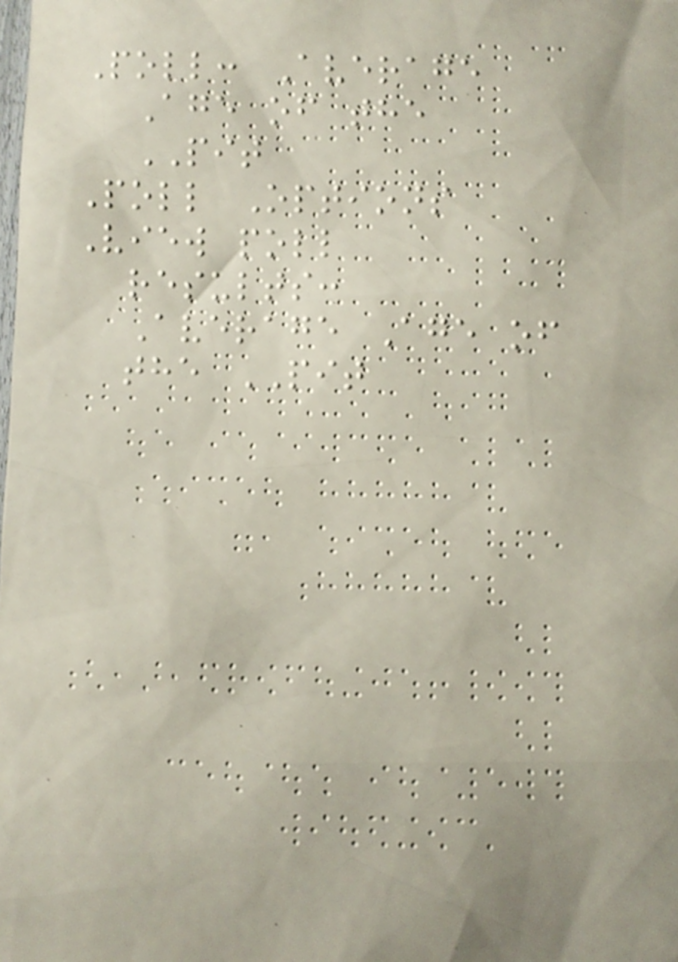Poll: Average
Age of the
PIT
Poll Options
View poll
results:
Average Age of
the PIT
